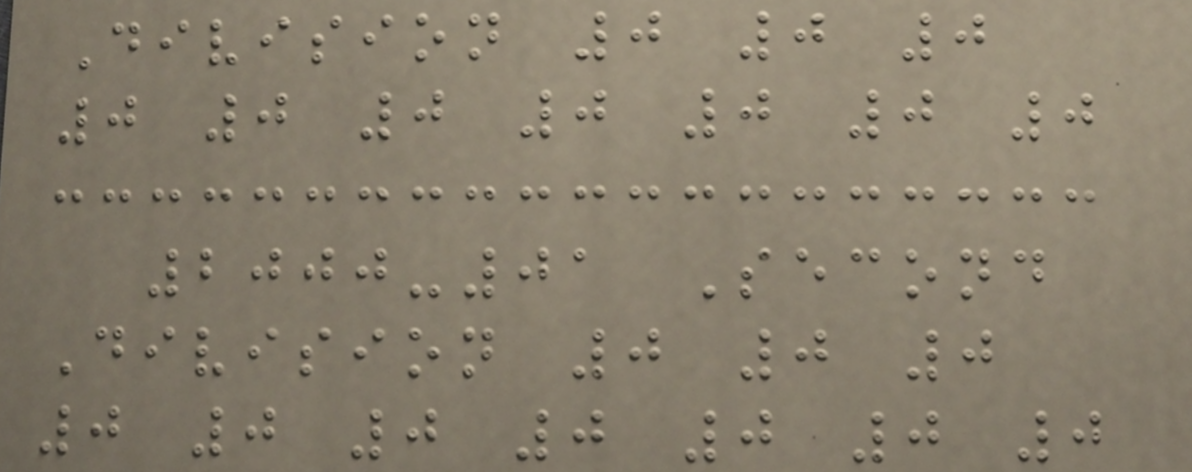Division 0 0 0
0 0 0 0 0 0 0
2000-01 Second
Division 0 0 0
0 0 0 0 0 0 0
